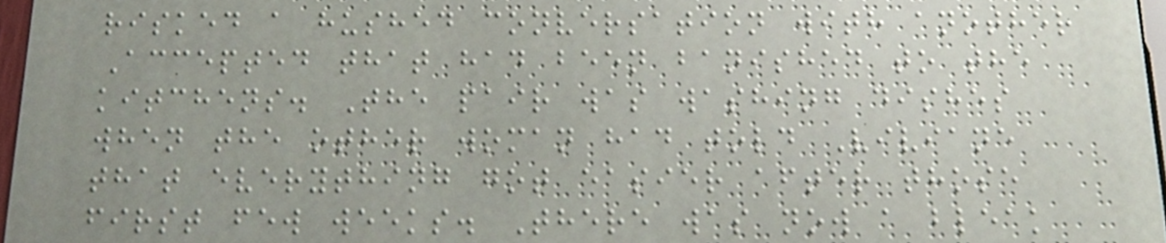risked a hushed conversation with another
Accepted that had been banished to the
kitchens. The pair was washing dishes
when the other woman had told Viviane
that everything got easier after those
first few weeks. There was now a bleak
